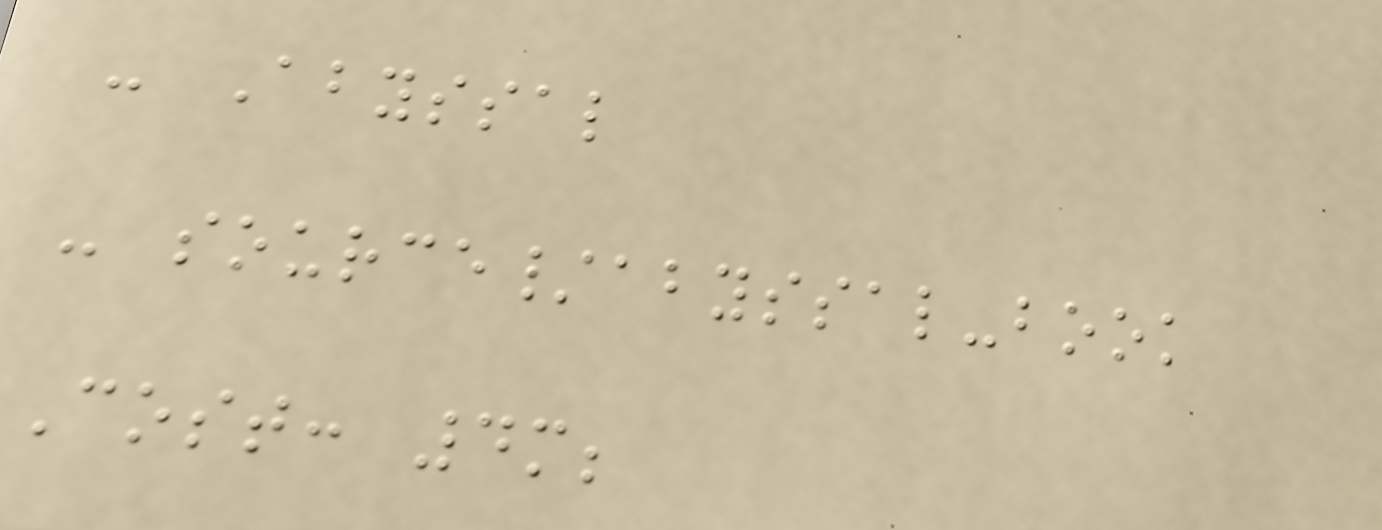- Abyssal
- source/abyssal-book
Cost: 4m;
